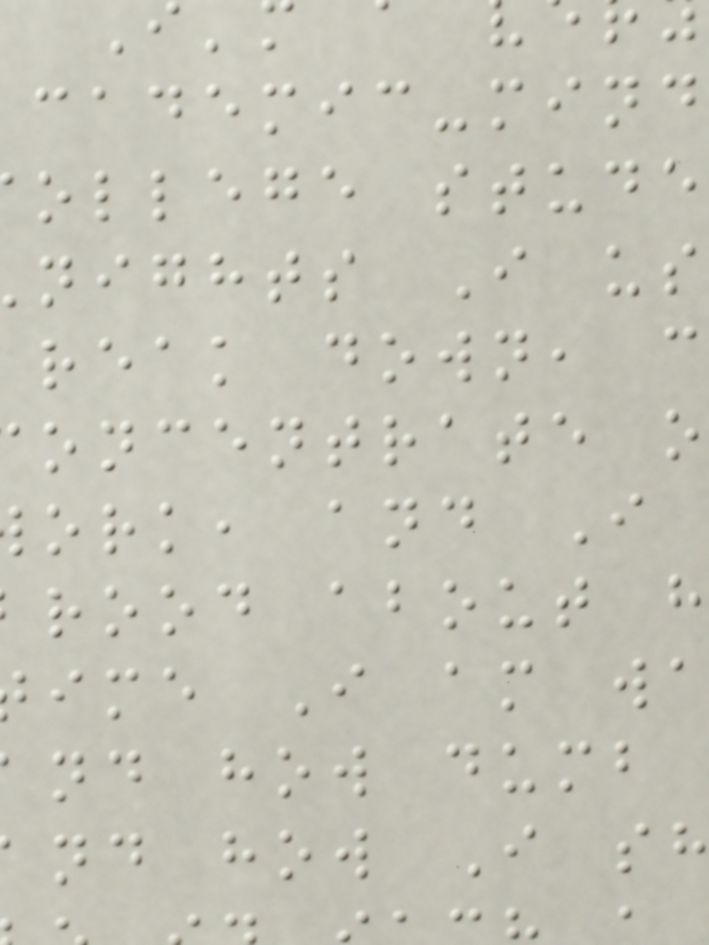ollege stude
nights I us
reak down, c
oncentrate o
ork, and I
rood about h
ime I am wa
nd how dumb
nd how I sh
